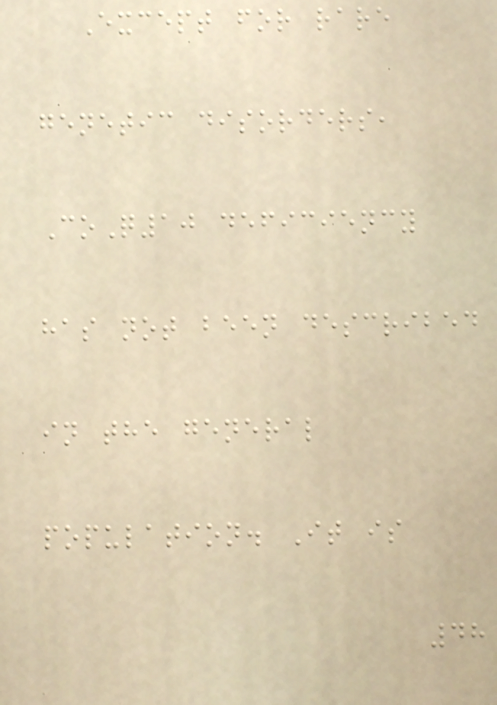Except for rare
genetic disorders,
CoQ10 deficiency
has not been described
in the general
population. It is
48
